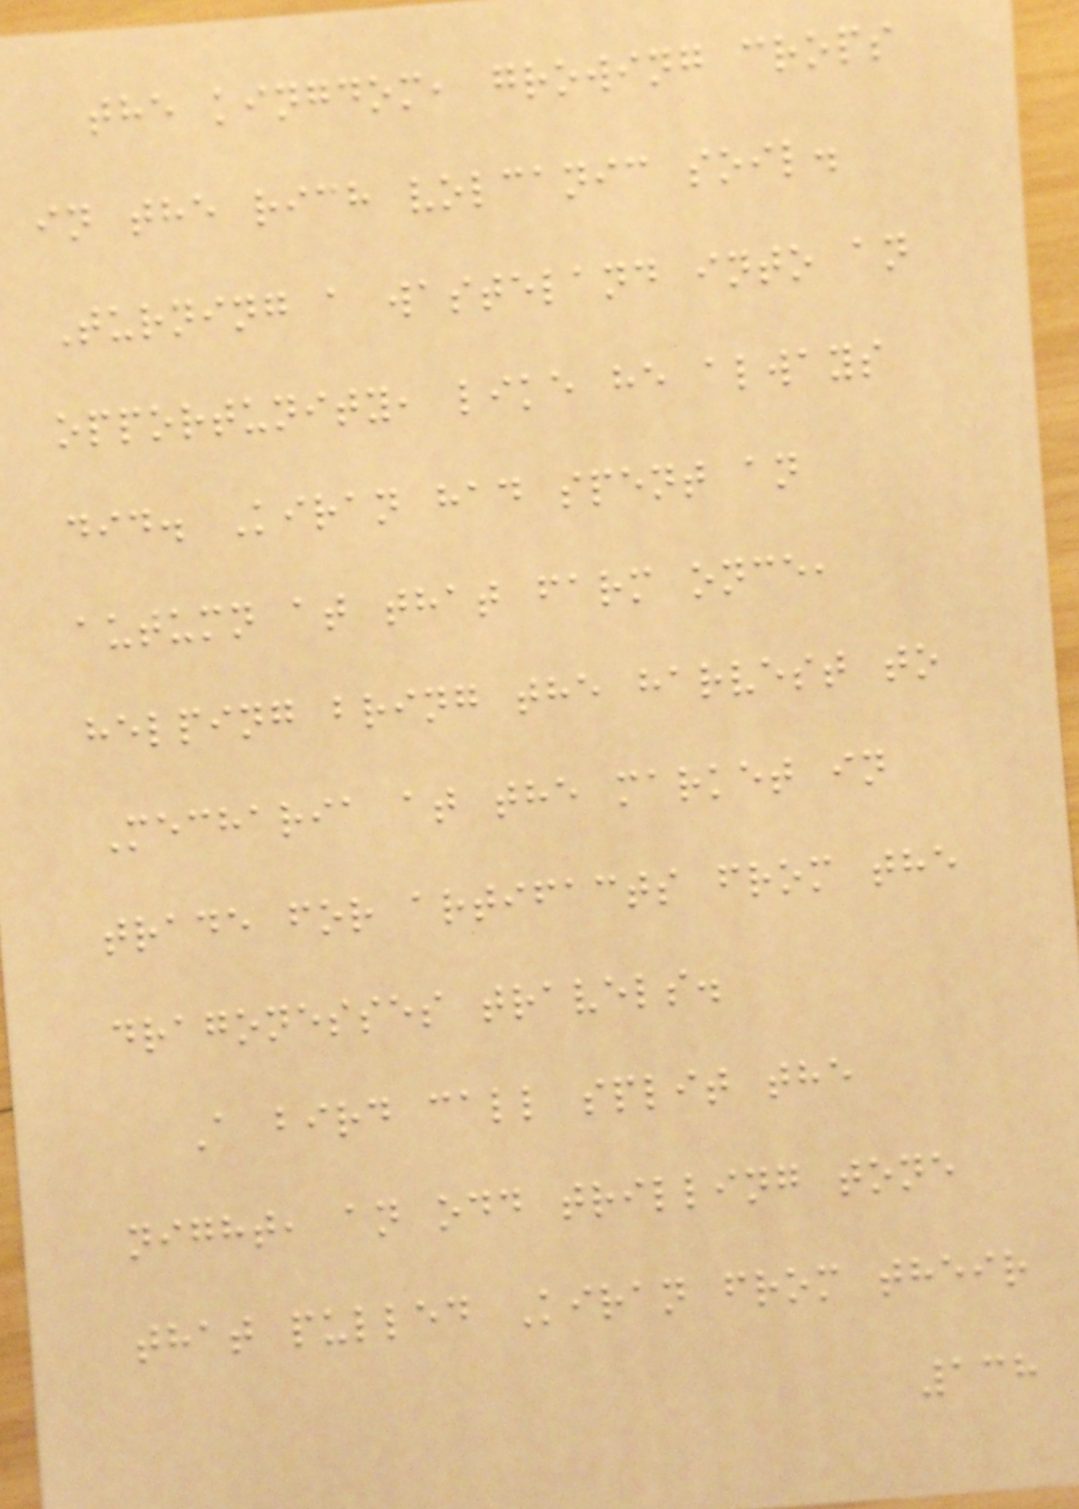the kingdom, growing crops
in the rich volcanic soil.
Turning a wasteland into an
opportunity, like he always
did. Kiran had spent an
autumn at that farm once,
helping bring the harvest to
Mecharia at the market in
trade for artifacts from the
dragonesses travels.
A bird call split the
night, an odd trilling tone
that pulled Kiran from their
138
